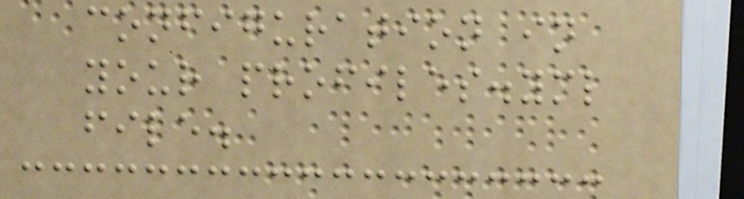configuration in
your profiles.yml
file.
